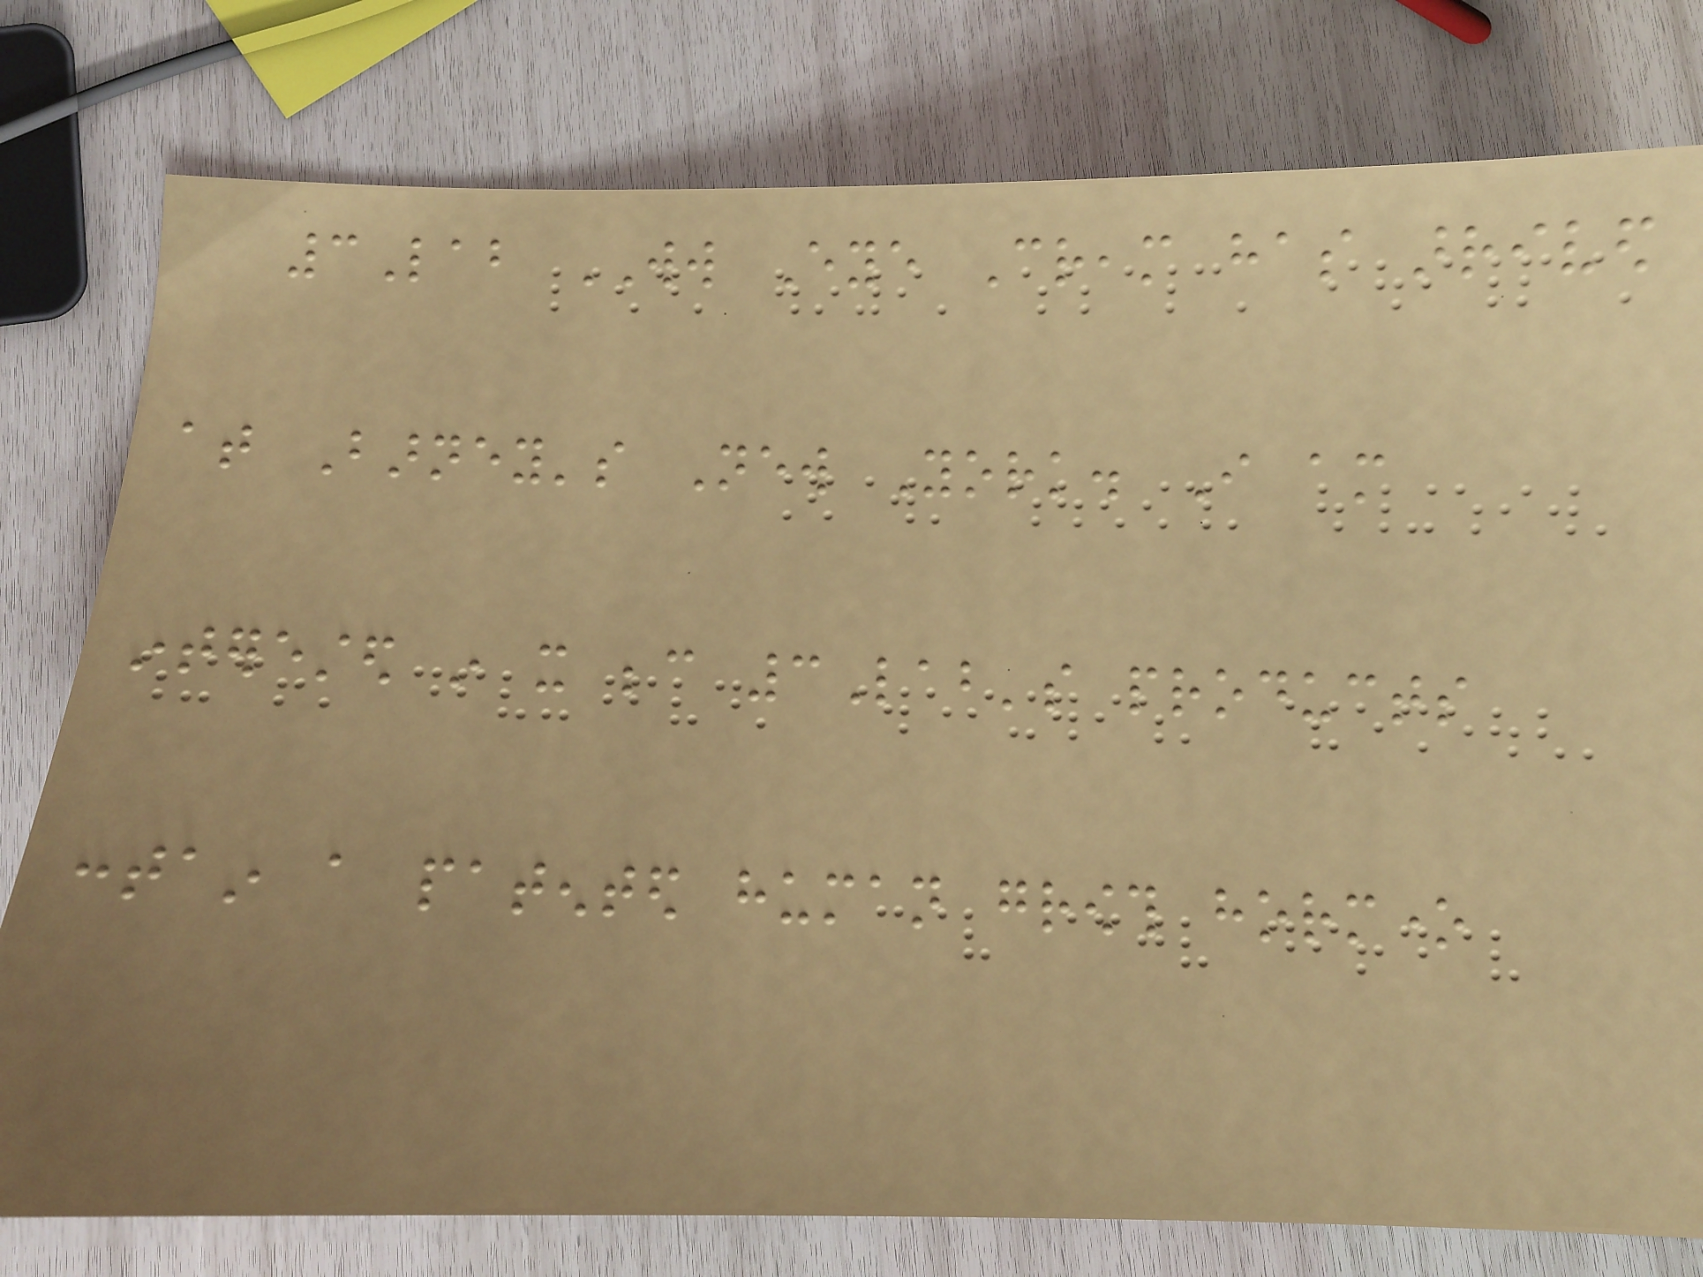3Lab WW Eye Cream has arrived
at Barney's New York. I am
interested in it because 3Lab's products
contain a patented human growth hormone
